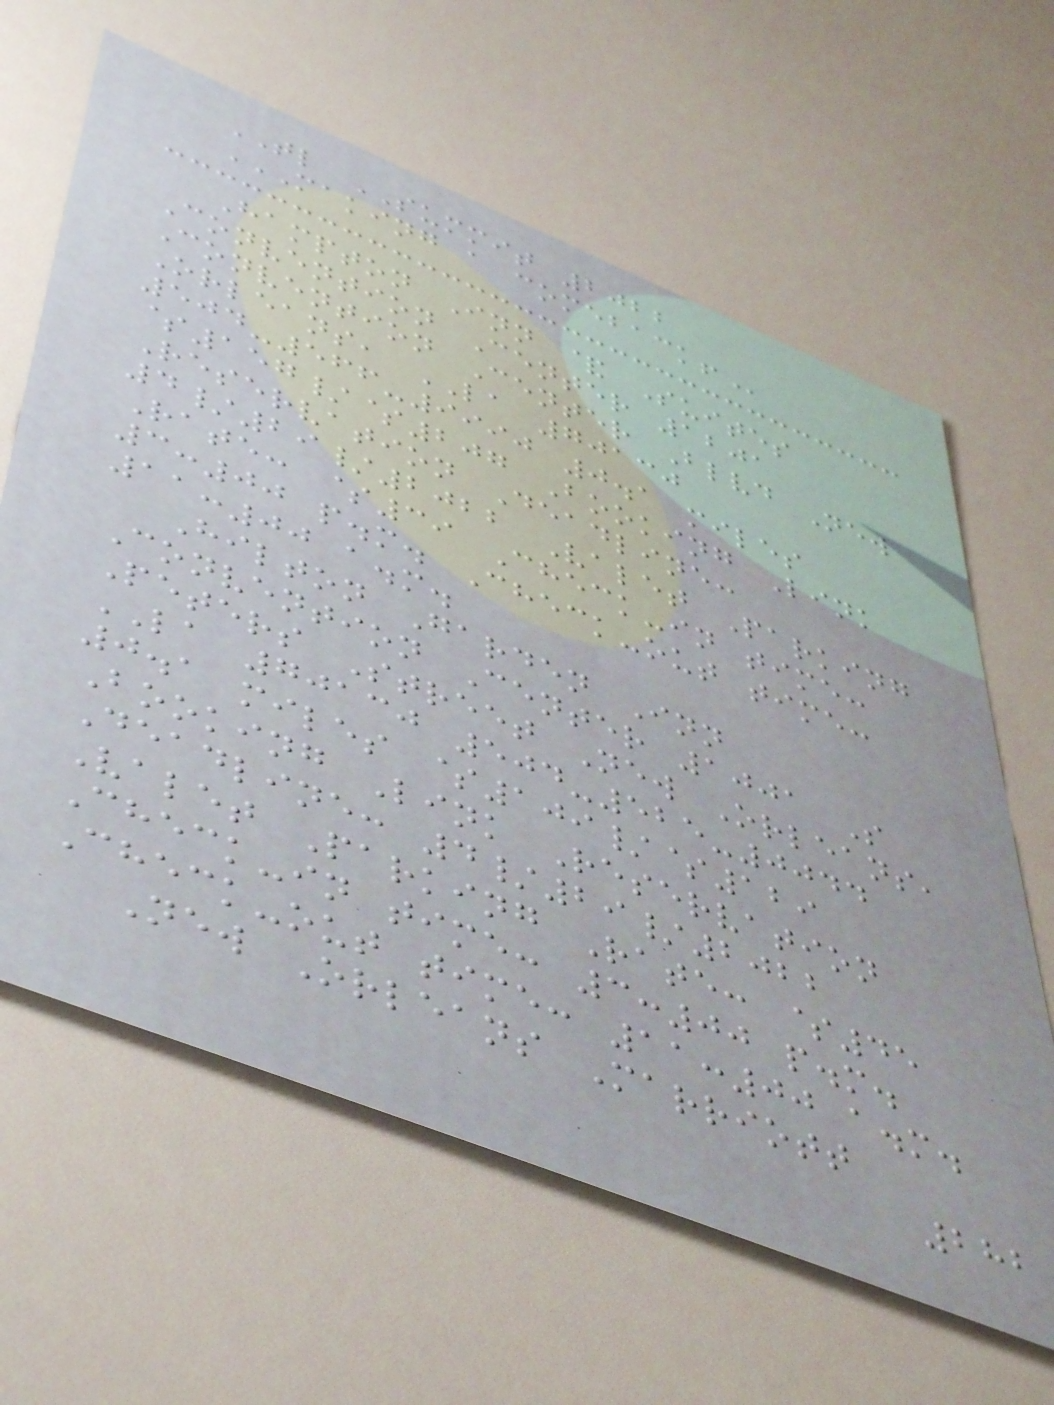TL SUMMIT 2022
MAKING A COMEBACK!
Hampton Inn & Suites
Convention Center 1201
Convention Center Blvd New
Orleans, LA 70130
504-566-9990 0.1 miles
$157/$207 Booking Link
Reservation Deadline:
4/29/2022 Valet Parking
Rate: $39 Check-in time:
3:00 p.m. Check-out time:
11:00 a.m.
Hilton Garden Inn
Convention Center 1001 S
Peters Street New Orleans,
LA 70130 504-525-0044
0.1 miles $109/$129
Booking Link Reservation
Deadline: 4/29/2022
Valet Parking Rate: $45
Check-in time: 3:00 p.m.
Check-out time: 11:00 a.m.
New Orleans Marriott
282
